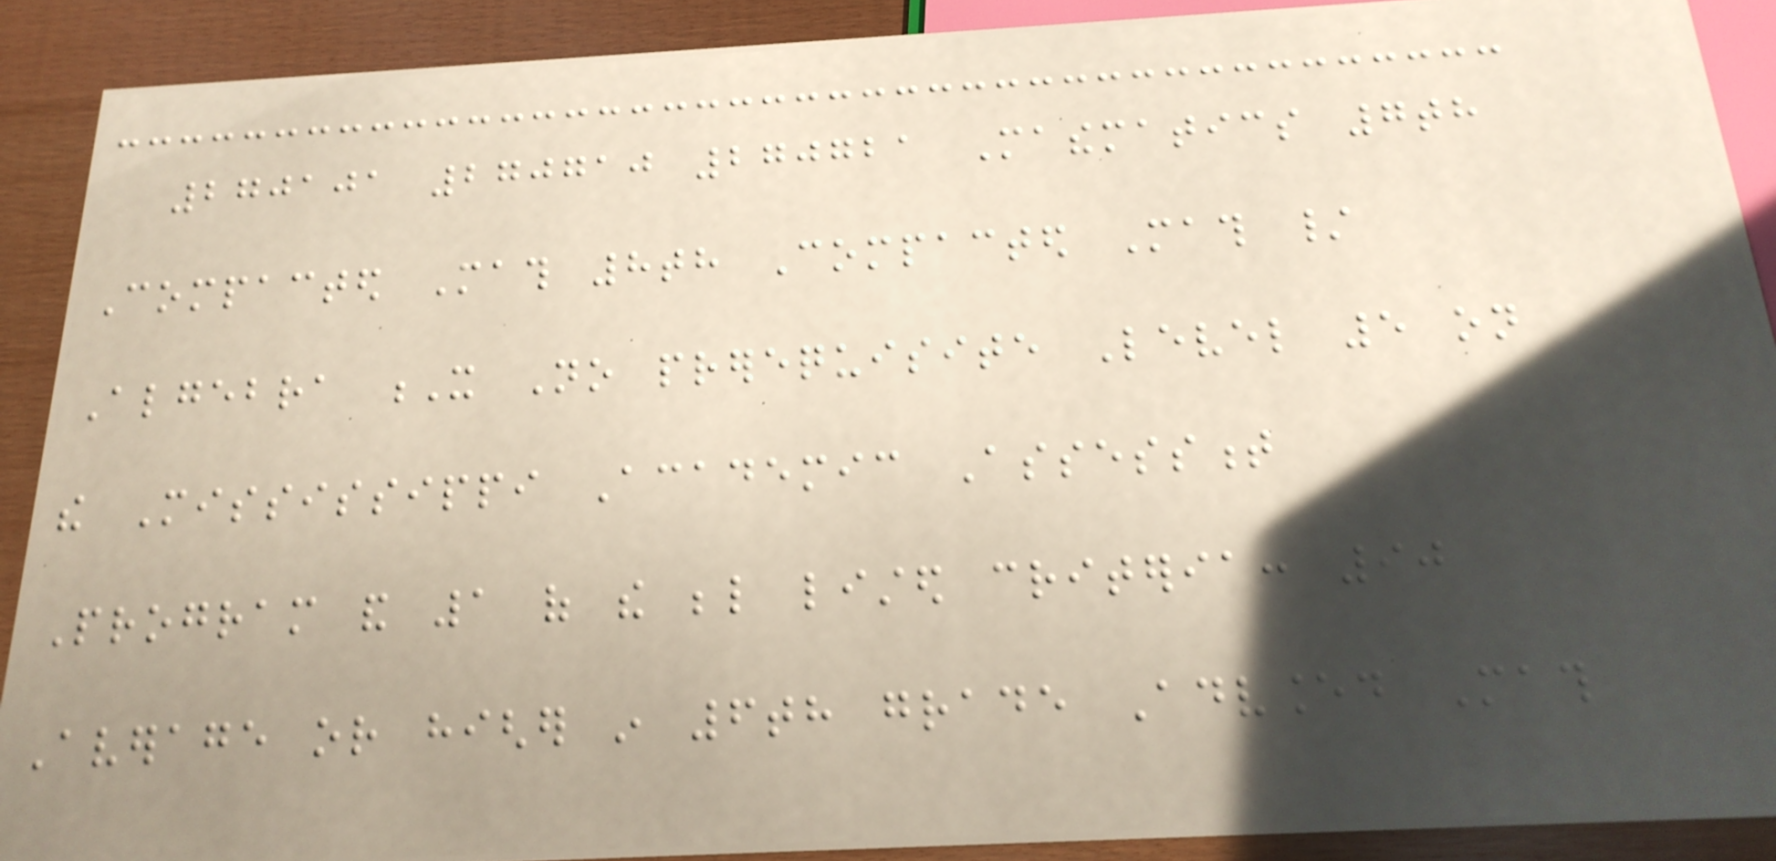270101 270710 270721 Mathematics 7th
Compacted Math 8th Compacted Math /
Algebra X No prerequisite Level 5 on
the Mississippi Academic Assessment
Program and 1 of the below listed criteria: 90
Average or higher in 6th grade Advanced Math
